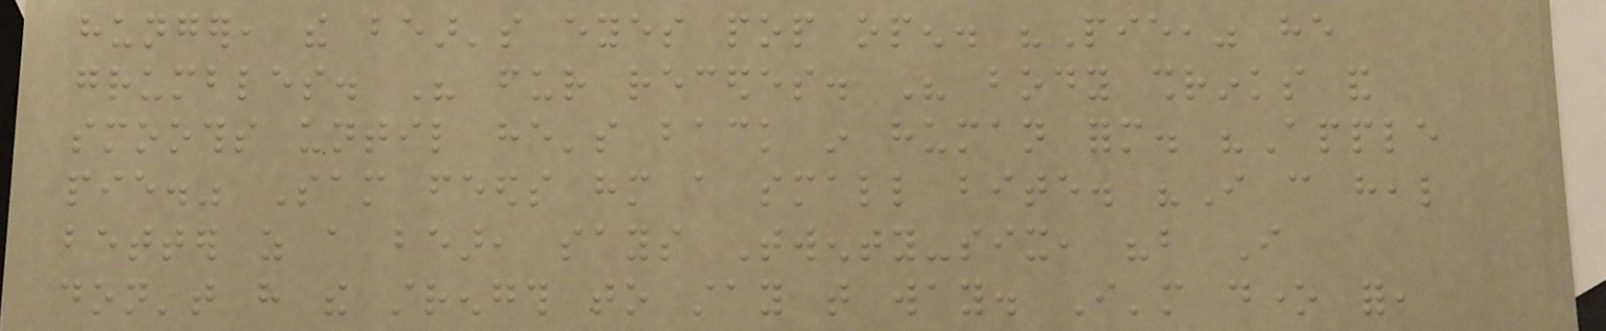hunger, the bear's eyes pop open. "Pie," he
grumbles. His fur recedes. His body shrinks and
smooths until he's back in human form. "Apple
pie." Sam feeds him a small bite. "I can heal
better as a bear, says Twenty-six, "but I
don't have the strength to stay that way. I'm done for,
